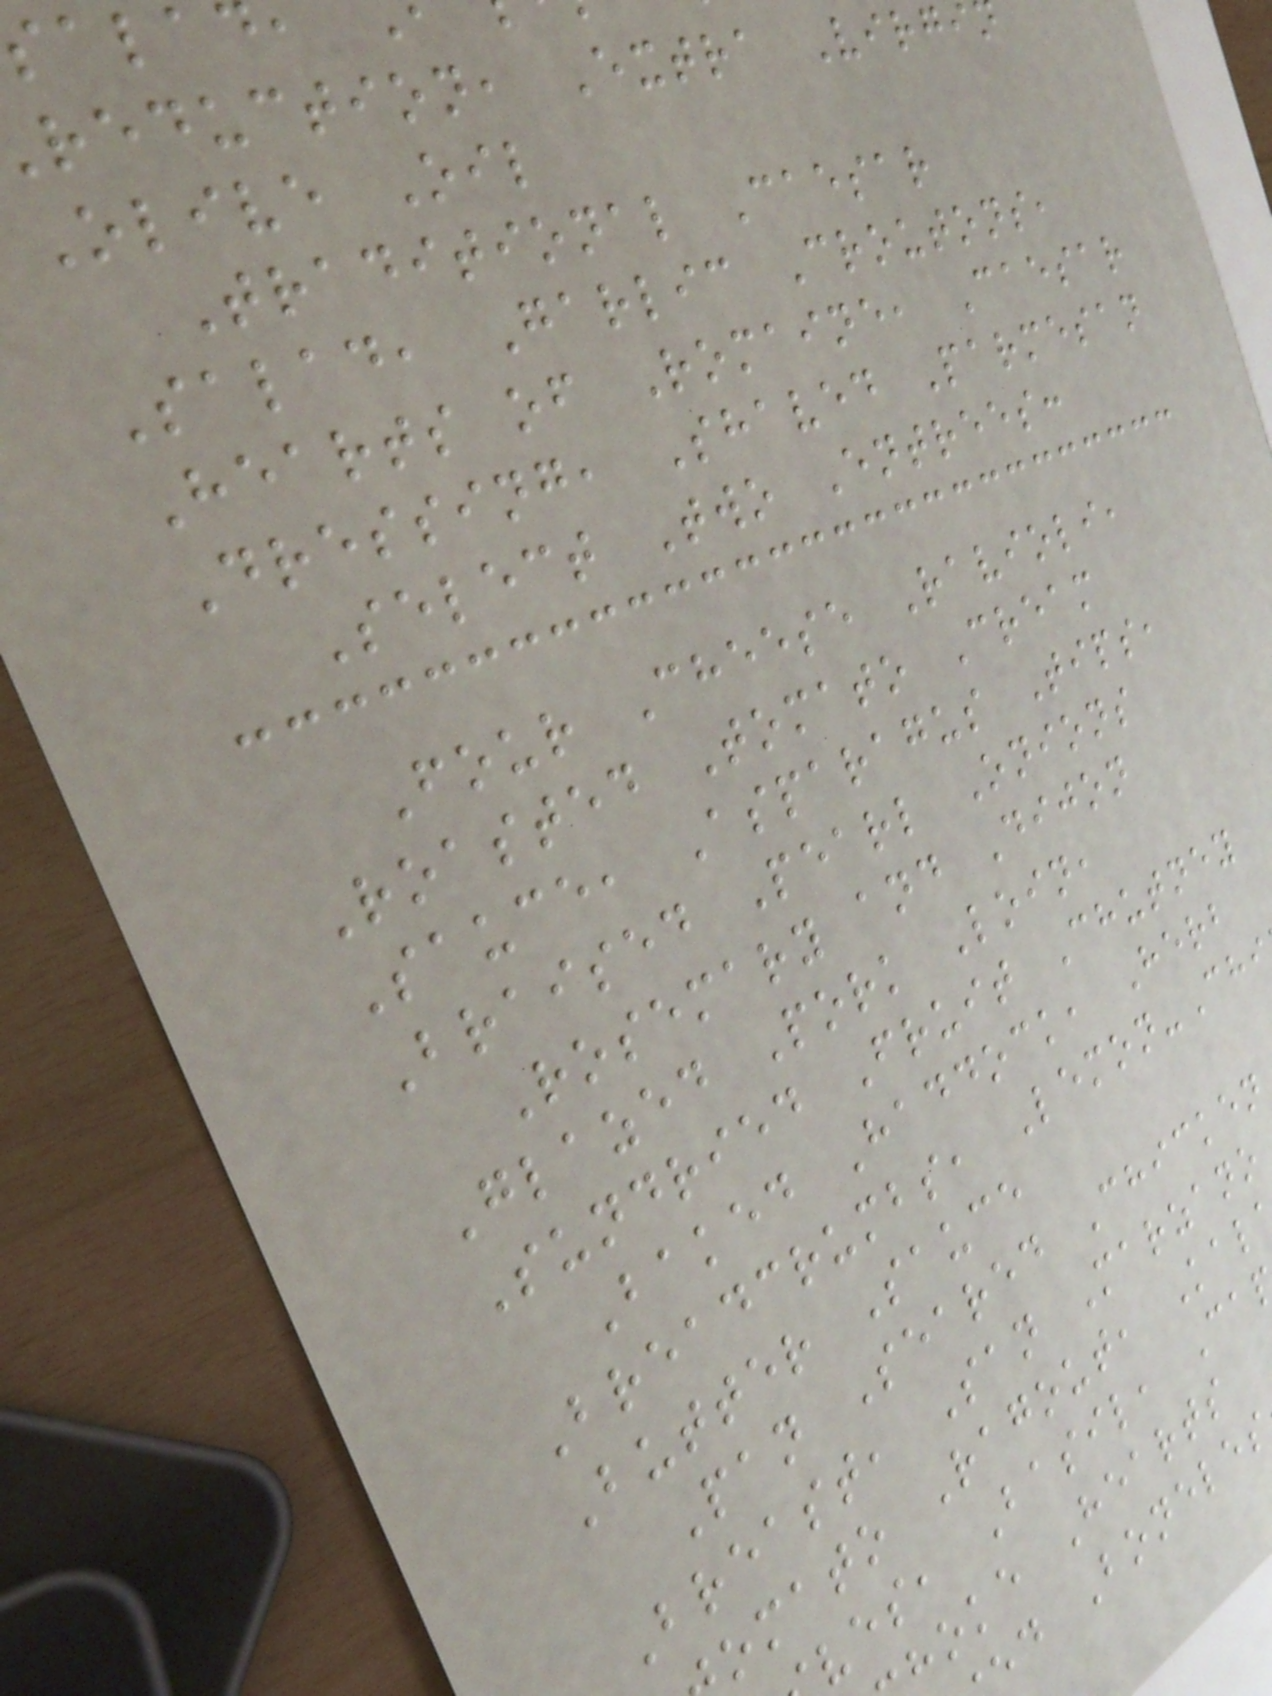reduction, Extra Virgi
Olive Oil
Traditional Caesar
Salad, Garlic Croutons,
Hearts of Romaine, Caesar
Dressing, Shaved Parmesan
Select Two Entrees:
Four Cheese Ravioli,
Roasted Tomato Cream
Sauce, Asparagus Tips,
Braised Pearl Onions
Rosemary and Dijon
Glazed Pork Loin,
Sundried Fruit Chutney
Baked Haddock, Herb
Breadcrumbs, Lemon-Chi
Butter Sauce
Pan Seared Chicken
Breast, San Marzano
omato Ragout, Kal
ves, Basil, Ca
hoke Hearts
ed Boneles
